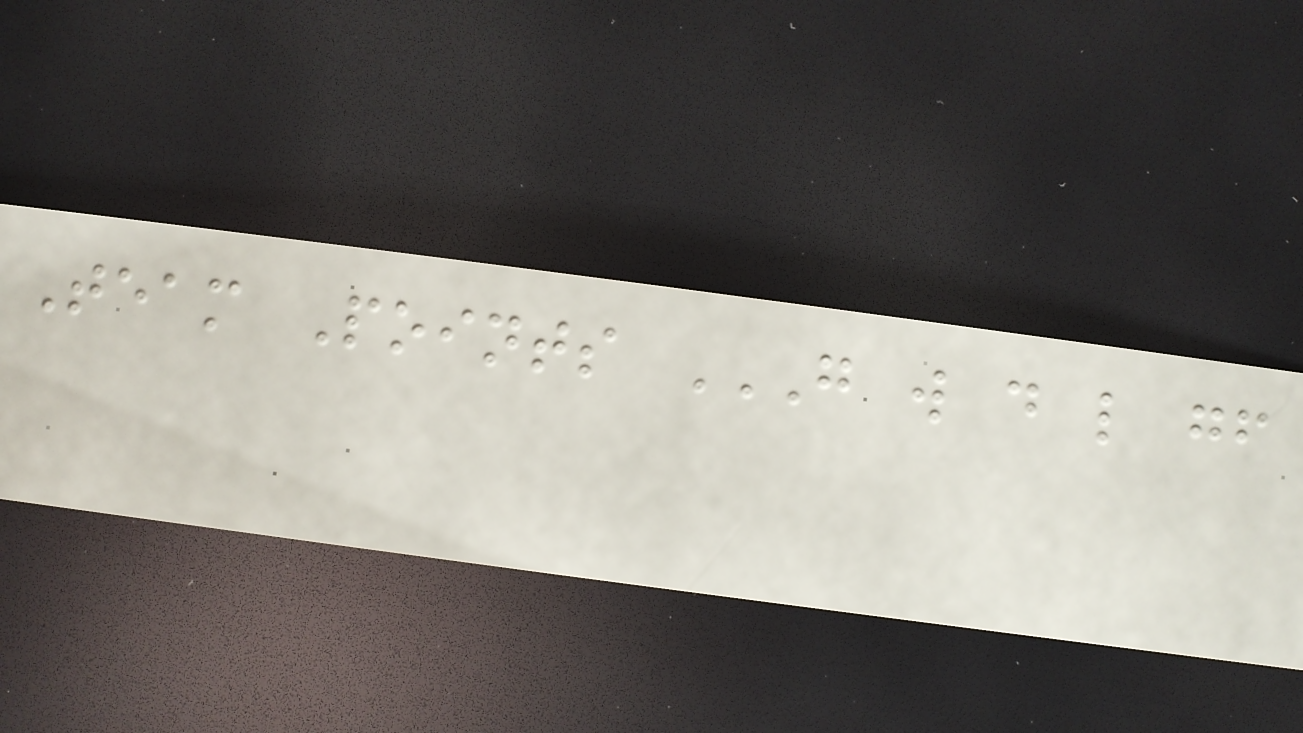Team Points G W D L GF
